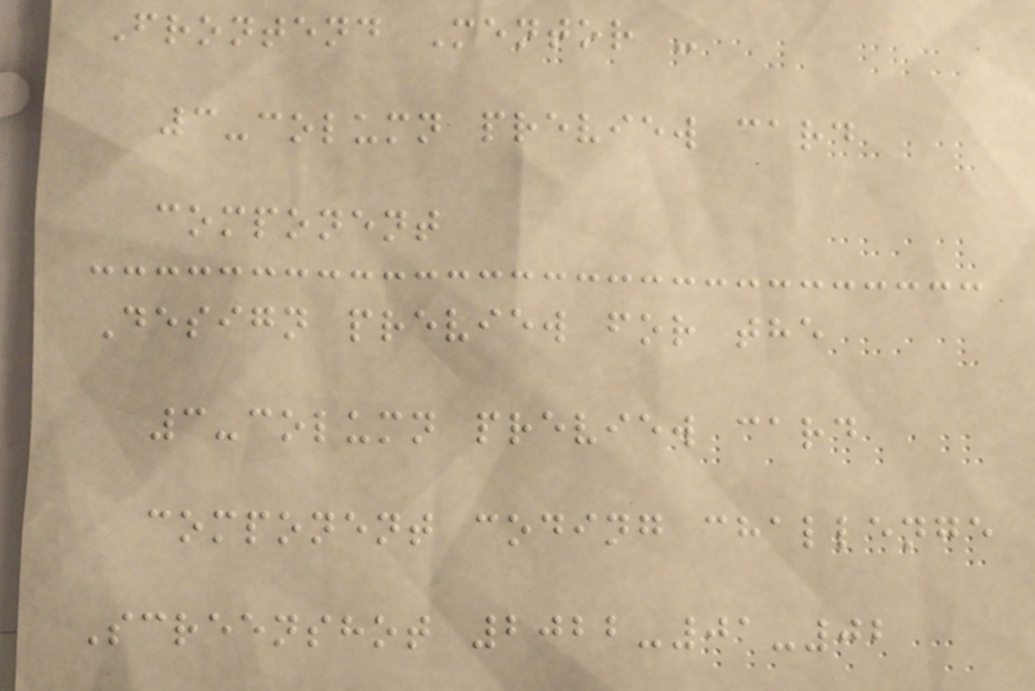Frontend Mentor -
3-column preview card
component
Design preview for the
3-column preview card
component coding challenge
Screenshot 2022-01-02
